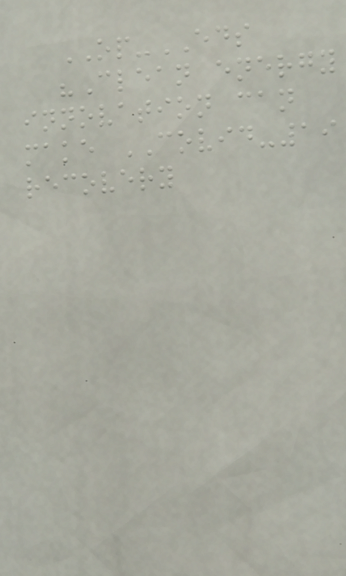OP-EDS
"Clean energy
innovation can
make COVID-19
recovery
